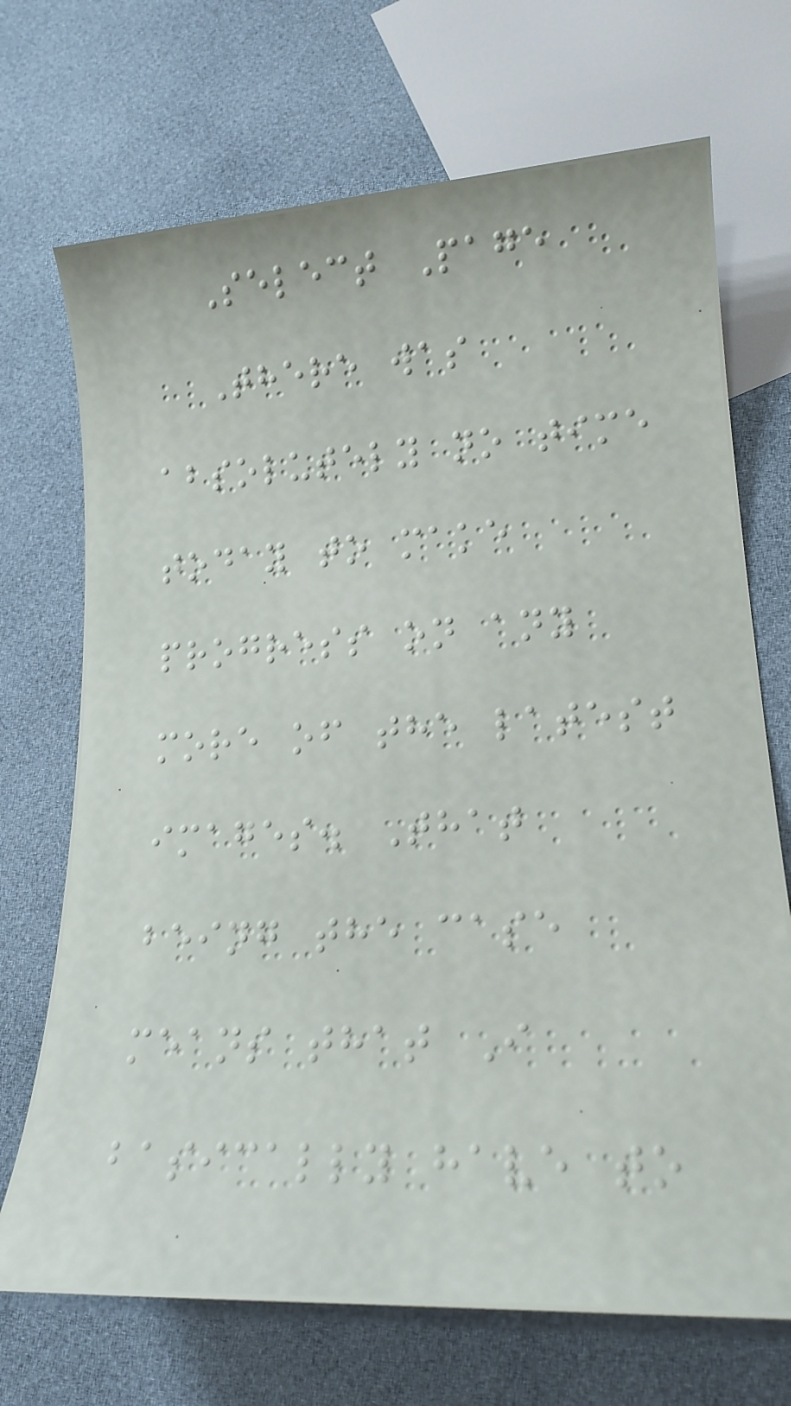Select Page
There was
absolutely no time
today to make
progress on any
more of the latest
images. That
being the case
means that I
basically have to
